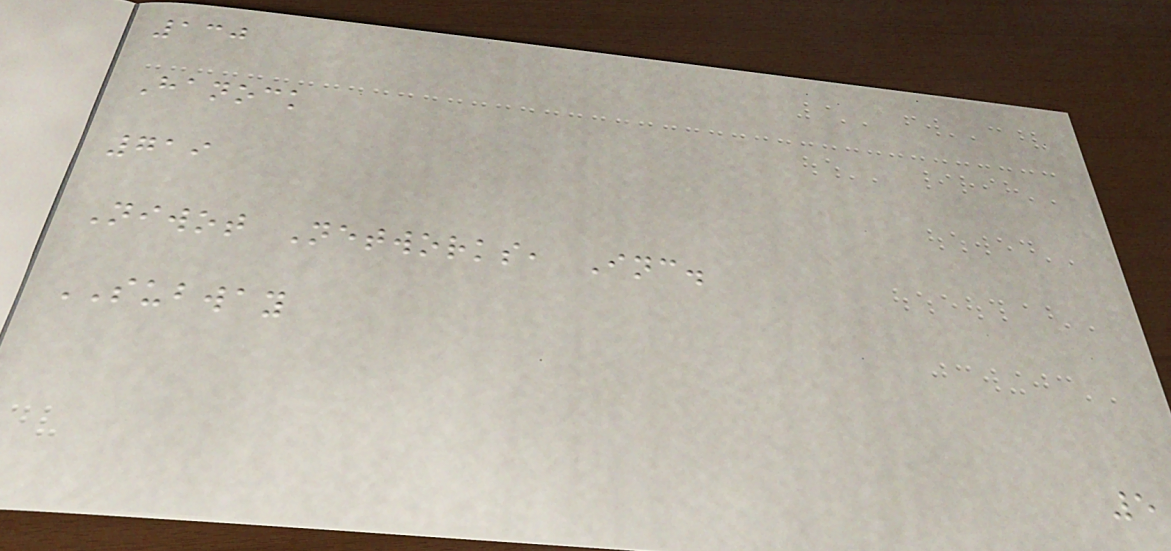130
Hanock
719
Niwot Networks, Inc.
SUBWAY
5
